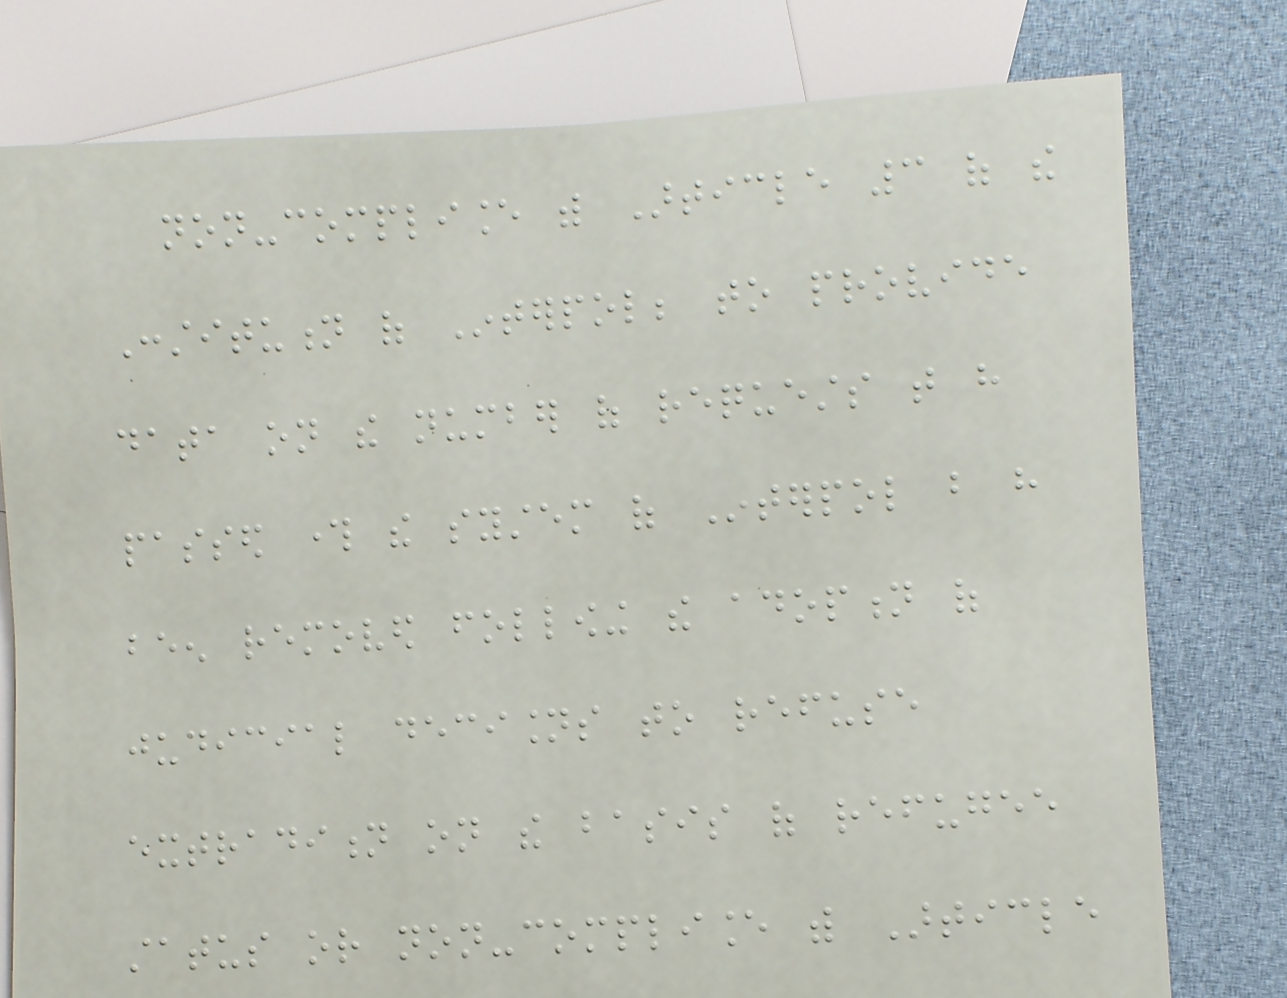non-compliance with Article 3 of the
Constitution of Interpol; to provide
data on the number of requests that have
passed through the system of Interpol but have
been removed following the adoption of
judicial decisions to refuse
extradition on the basis of refugee
status or non-compliance with Article
